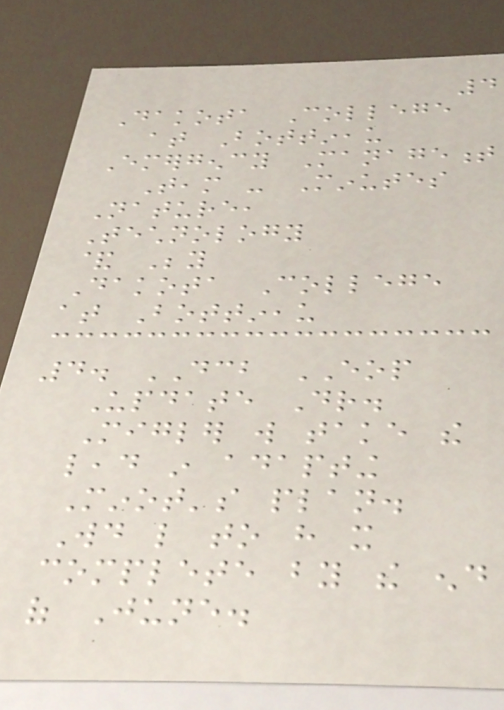4
Dakota College
at Bottineau
Emergency Management
Team - Minutes
Nature,
Technology
& Beyond
Dakota College
at Bottineau
4. DCB EOP
Update Dr.
Migler will take the
lead in adapting
Minot's plan.
Would like to have it
complete by the end
of June.
